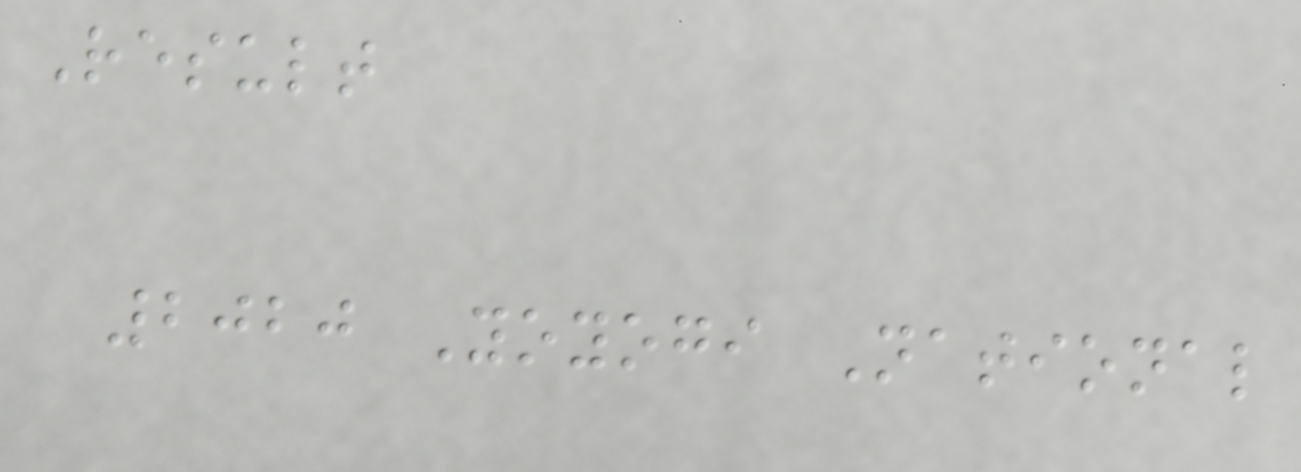Result
2020 Yoyogi National
